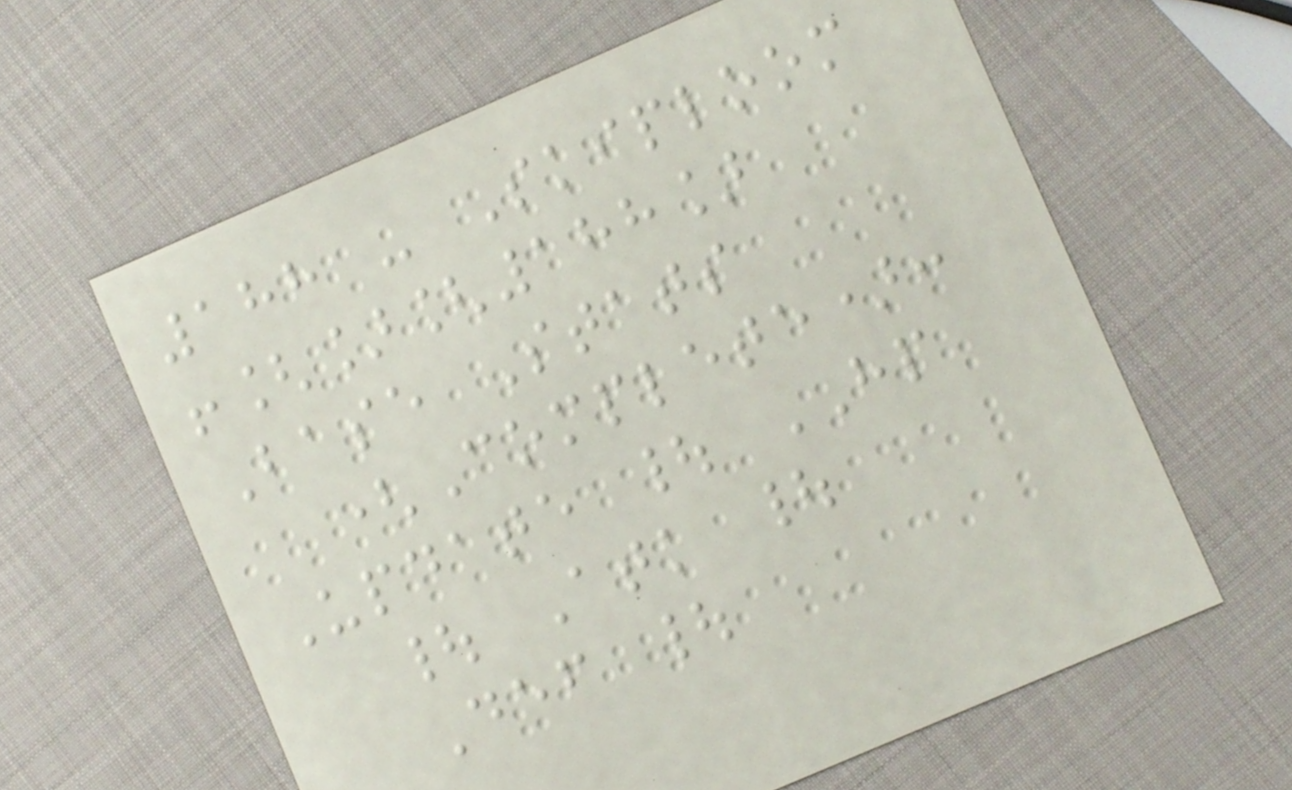188 - Skiploom
![][188]
Base Stats
(Complete):
Update | HP
| Atk |
Def |
